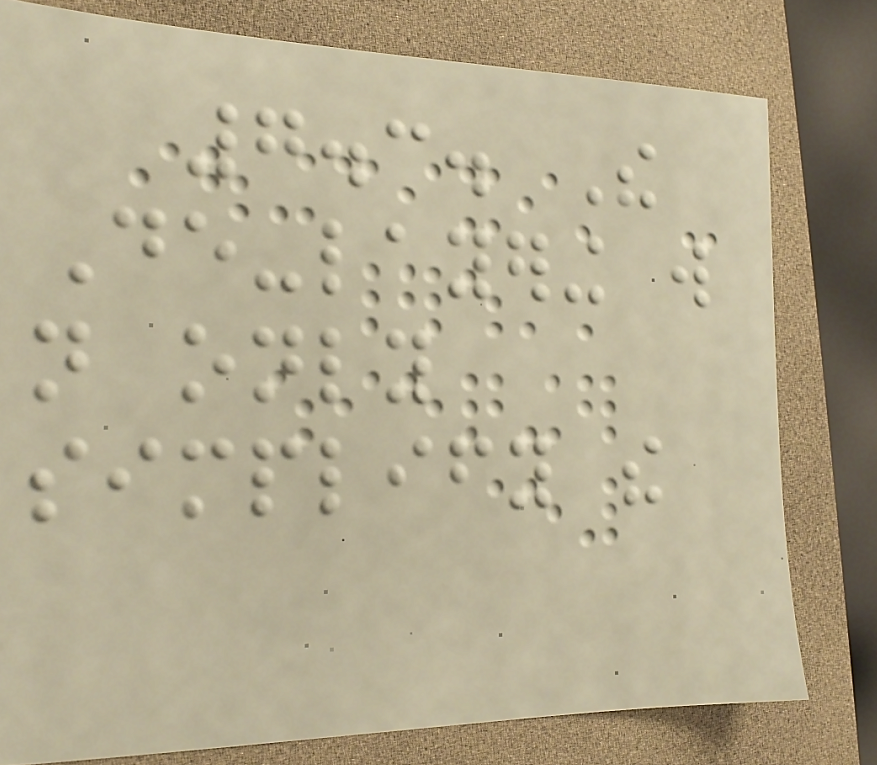7.3. The
De-layering will
not only
simplify the
